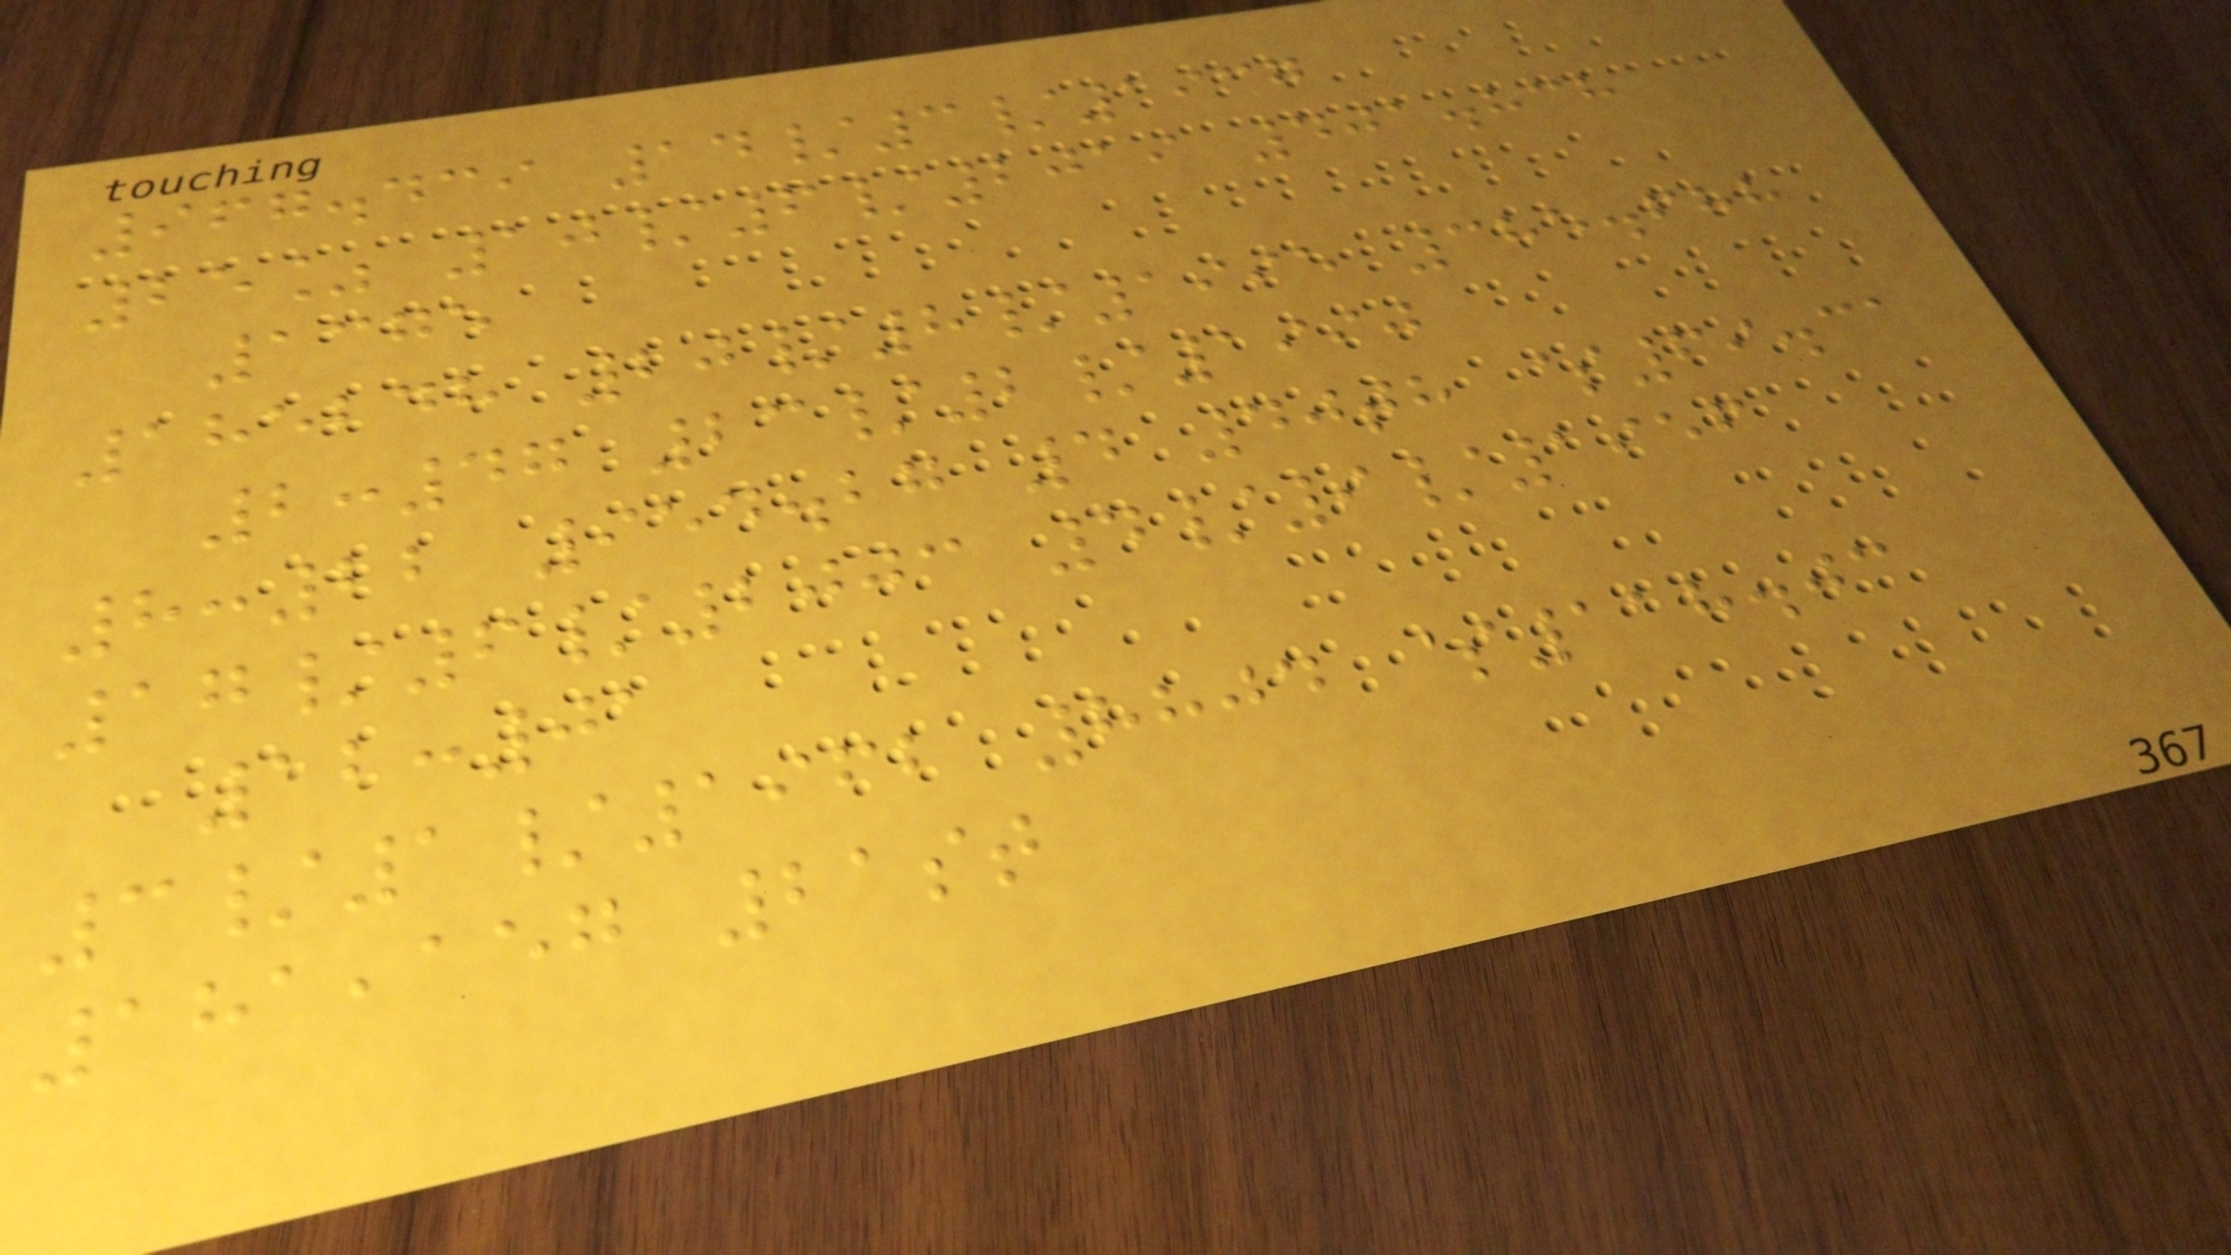967.439 14/3/1937
25% 10/6/2019 401.838
1375
185248 20/8/1995 385.688
2:47 23/2/1990
8:22 954.27 4 40th $69.31
17/6/2003 4/9/1956
12:01
3/1/1962 8804 $118.03
181,157 21st
